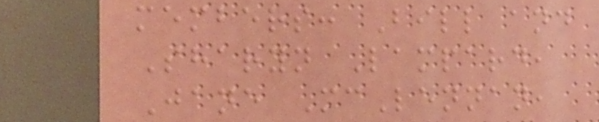members: Bill and
Sharyn Lampard,
Jane McLennan,
